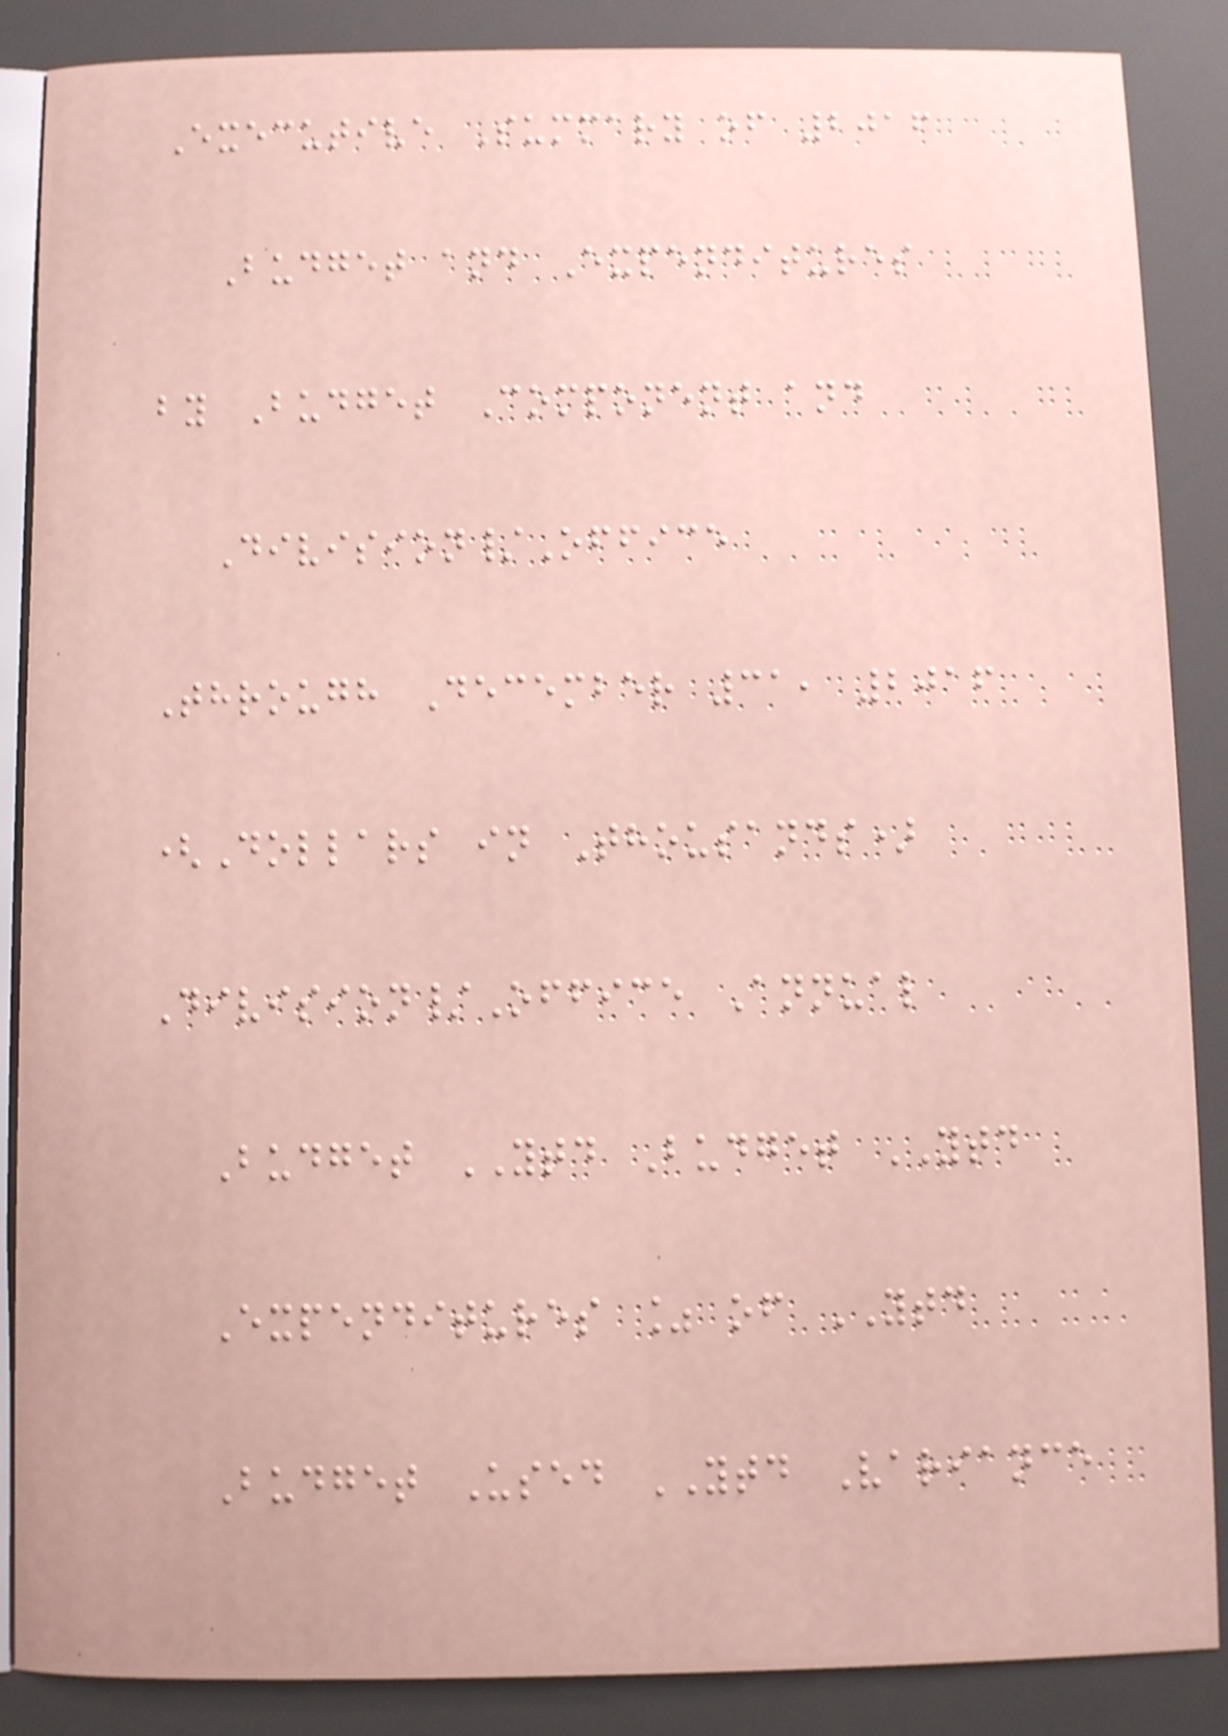Executive Summary of 2016
Budget and Expenditures
by Budget Component and
Division/Office
Through December 31, 2016
(Dollars in Thousands)
Division/Office Annual
Budget YTD Budget YTD
Expenditures % of YTD
Budget Used YTD Variance
